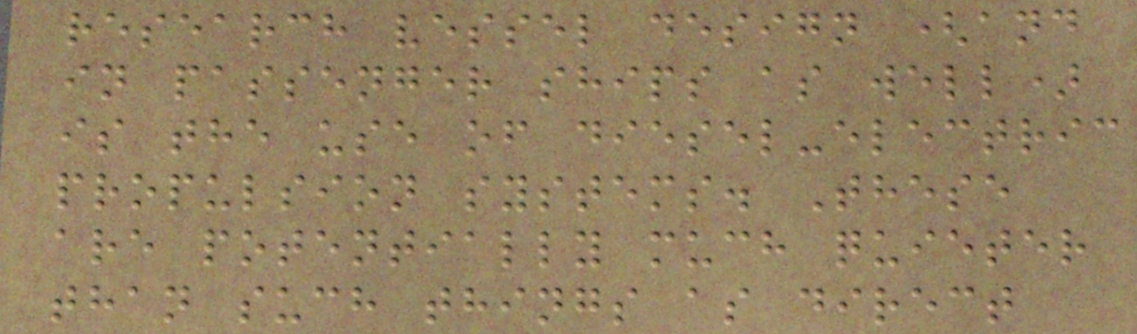research vessel design (and
in passenger ships as well)
is the use of diesel-electric
propulsion systems. These
are potentially much quieter
than such things as direct
